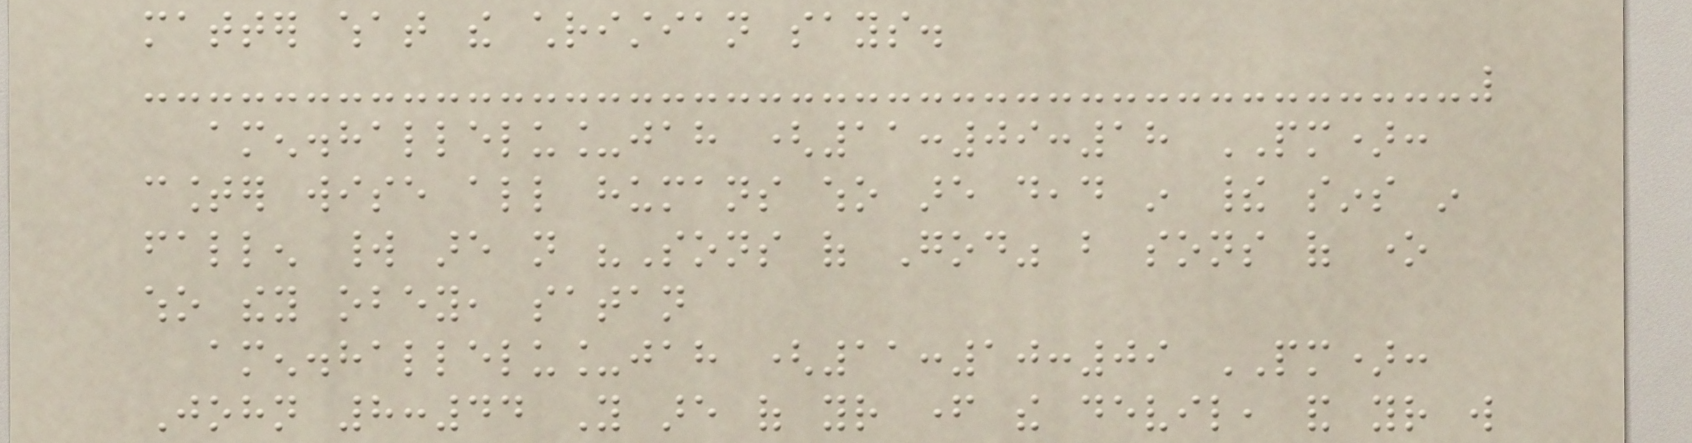matter what the christian says.
amen.hallelu_jah (11:09:18 PM):
counter wise all humans who are dead in their sins in
fallen world are not "Sons of God" but sons of one
who they obey, satan
amen.hallelu_jah (11:10:09 PM):
John 8:44 You are of your father the devil, and your will
